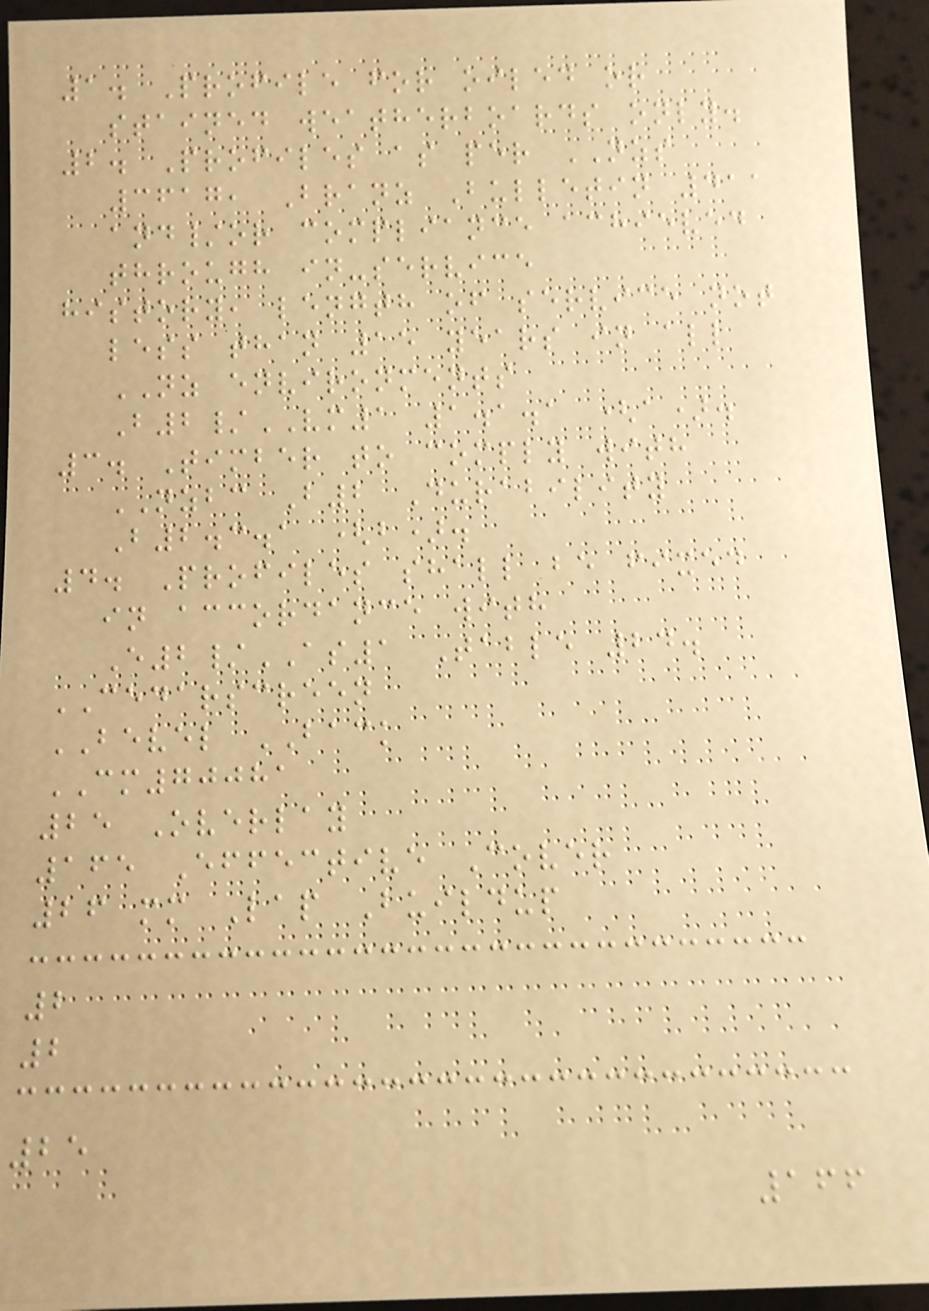1. Profile for oiled or
stained weatherboards only.
2. Profiles as per NZS
3617, Branz Bulletin 411
and/or compliance achieved
through in-service
history, length of service not
less than 15 years in all
NZ environments
B2/VM1 1.1.1 (a).
3. Timber to comply with
NZBC B2 Durability
B2.3.1 (b).
4. Profiles shall be fixed
in accordance with
E2/AS1 Table 24.
CEDARSCREEN
BEVEL BACK
CM70081
25 Overlay
165 Effective Cover
26 mm Lap Buildup
2
2
25
166
